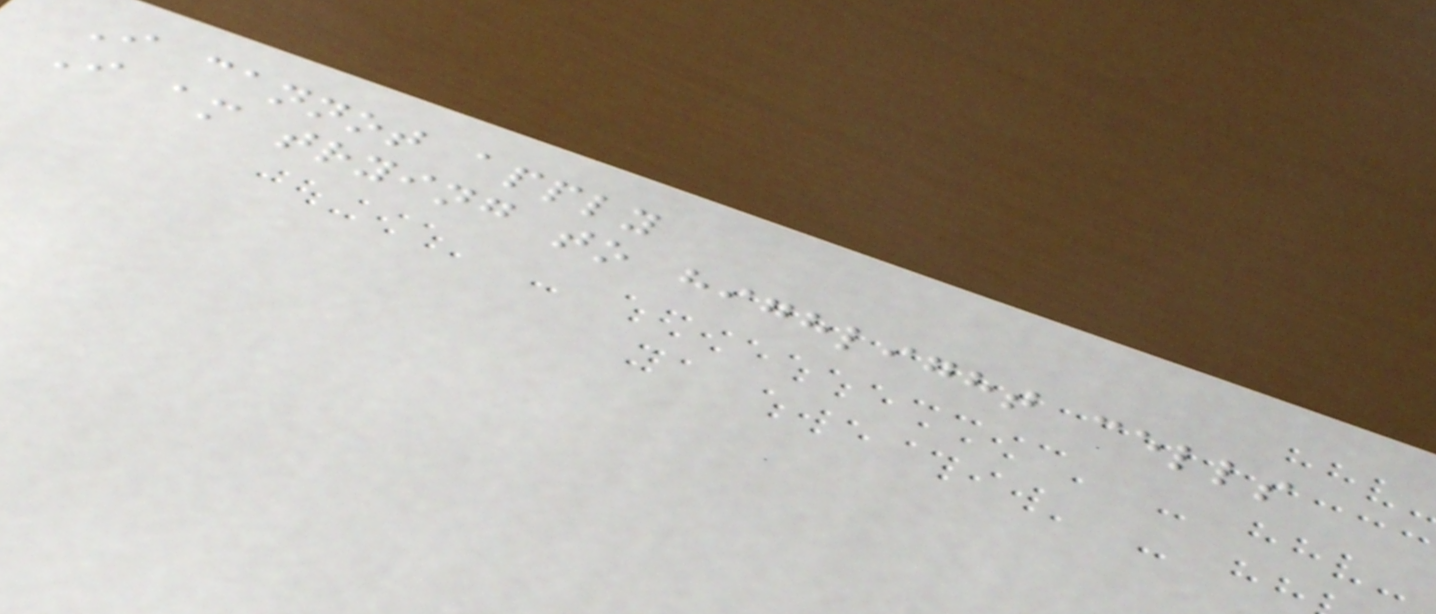I cannot apply
I am trying to highlight cells
